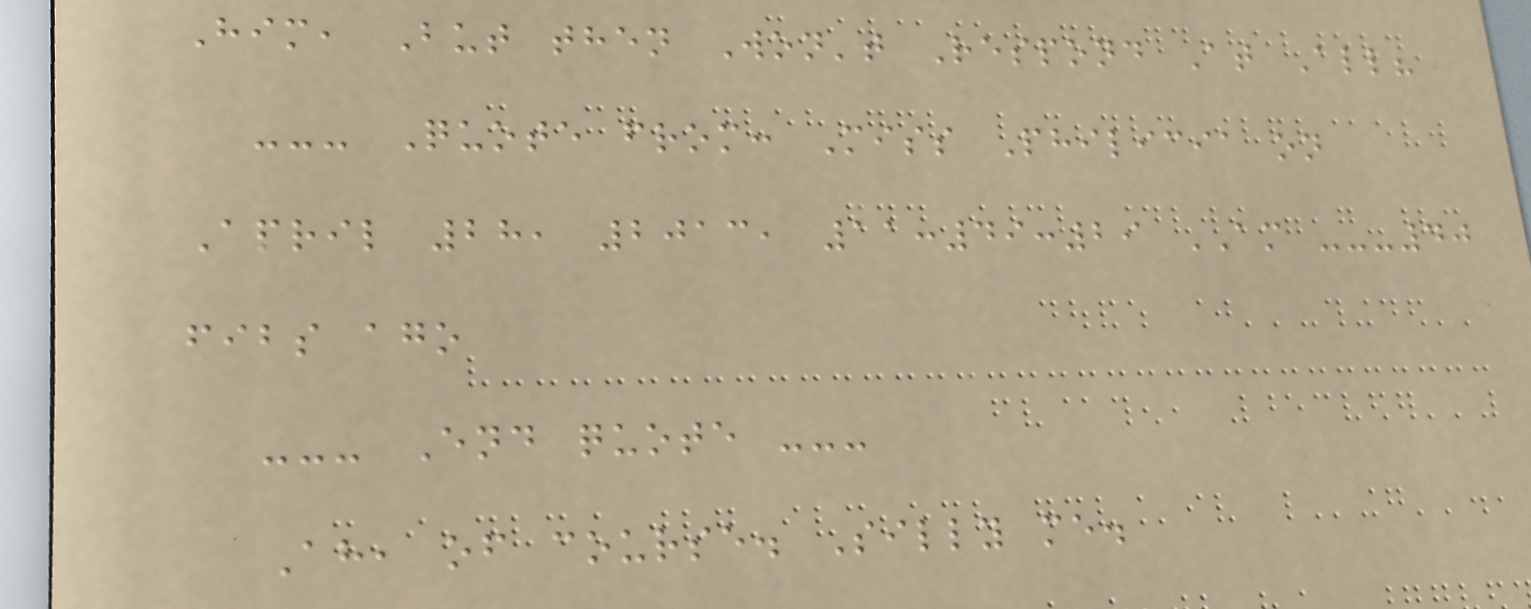Him, But then Won't Respond At All?
--- Quote from: Miss Philicia on
April 28, 2013, 11:49:29 AM ---40
fibs ago
--- End quote ---
Ah, of course. Silly me.
